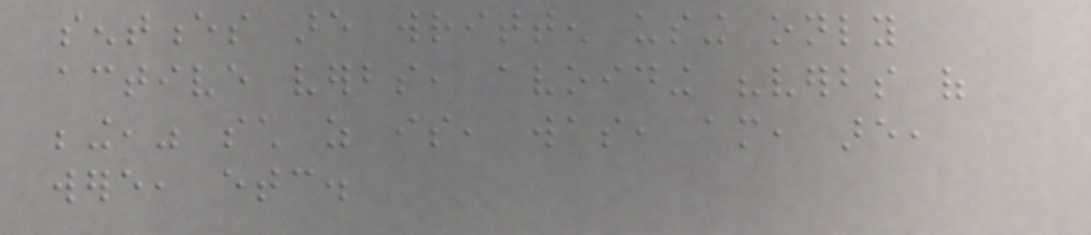sentences are written using only
active verbs, avoiding "verbs of
being," such as is, was, am, are,
were, etc.
